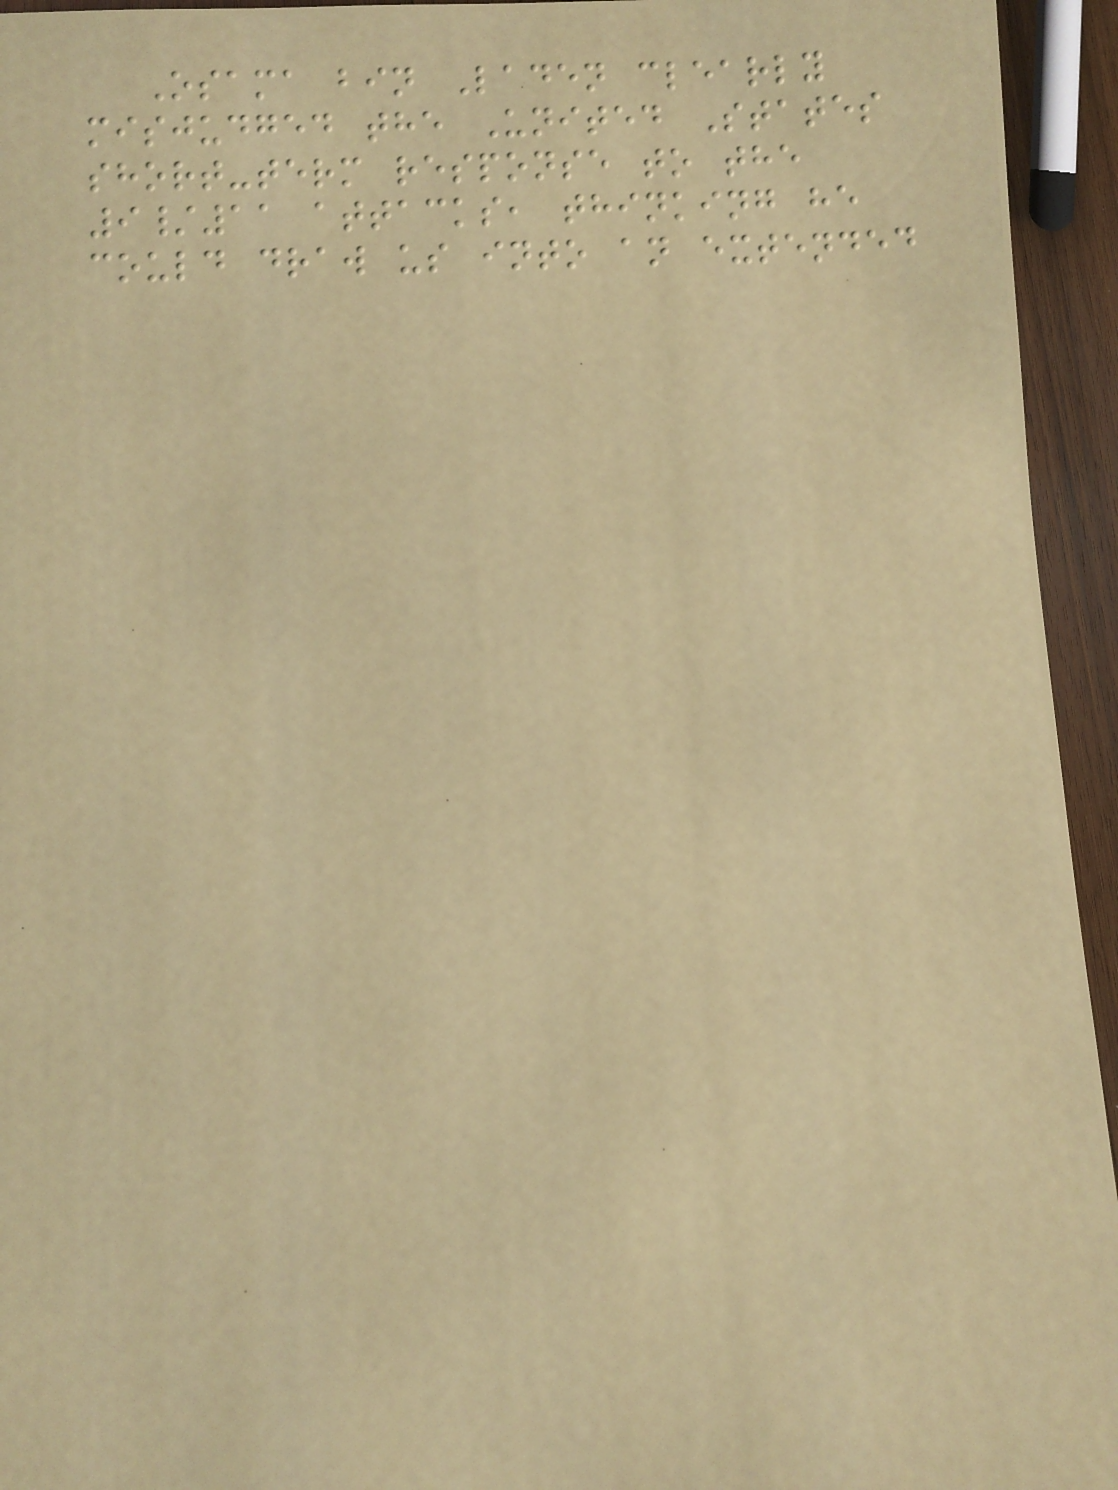Osama bin Laden clearly
misjudged the United States
short-term response to the
9/11 attacks, thinking he
could draw us into an extended
